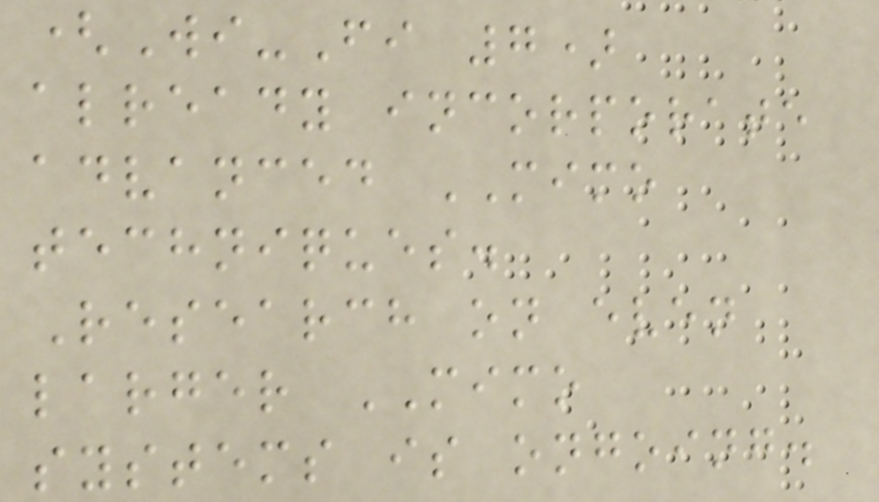(Wi-Fi 7)
already incorporate
advanced MIMO
techniques.
Research on even
larger MIMO
systems is ongoing.
